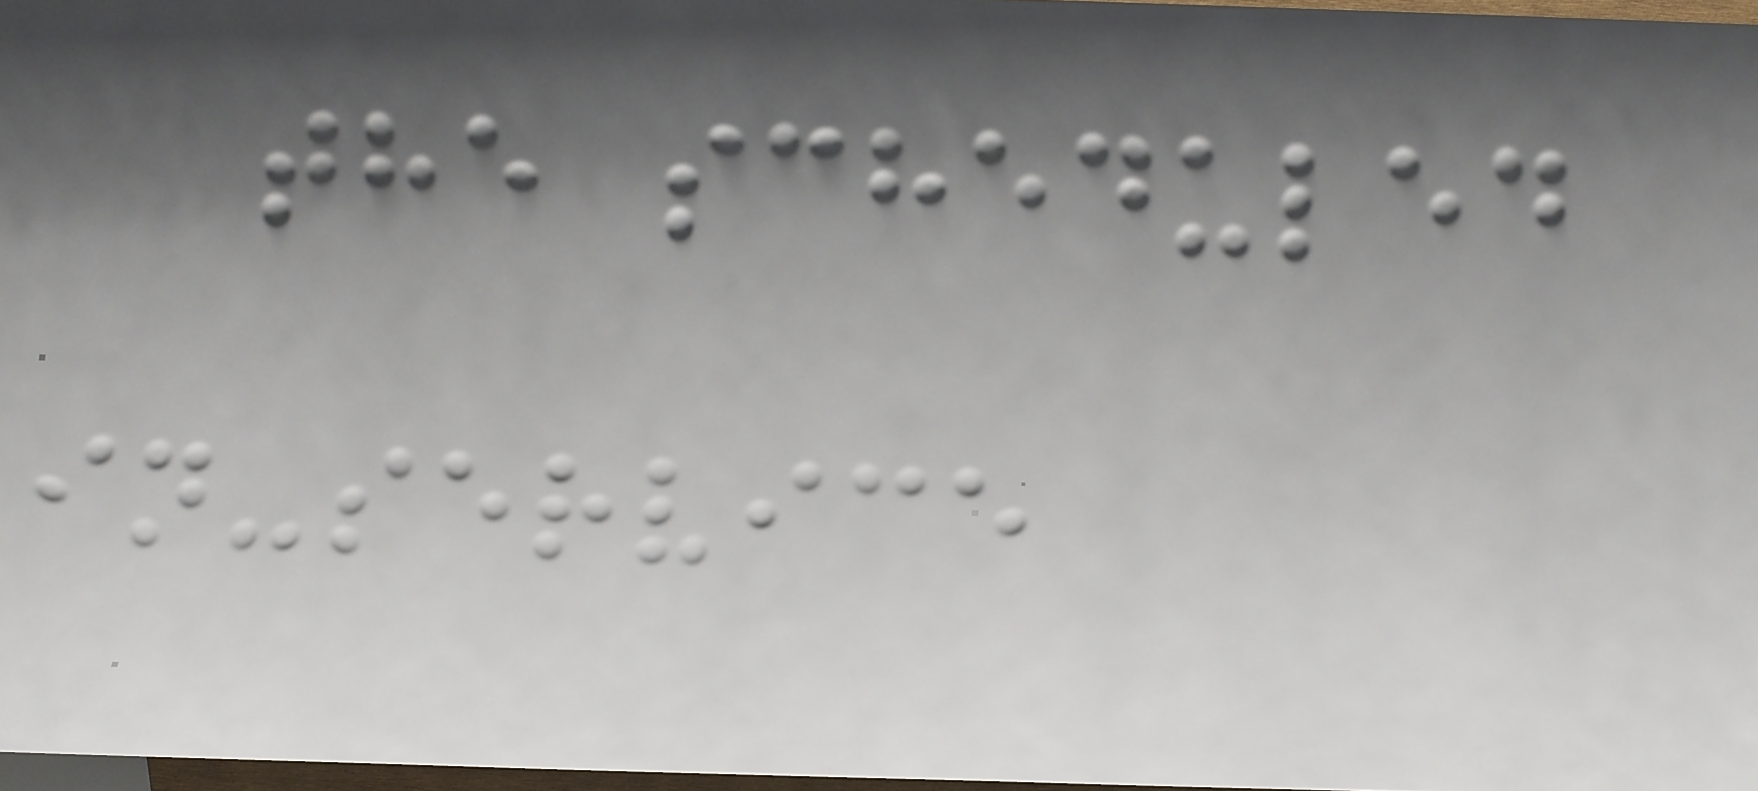the scheduled
in-service
